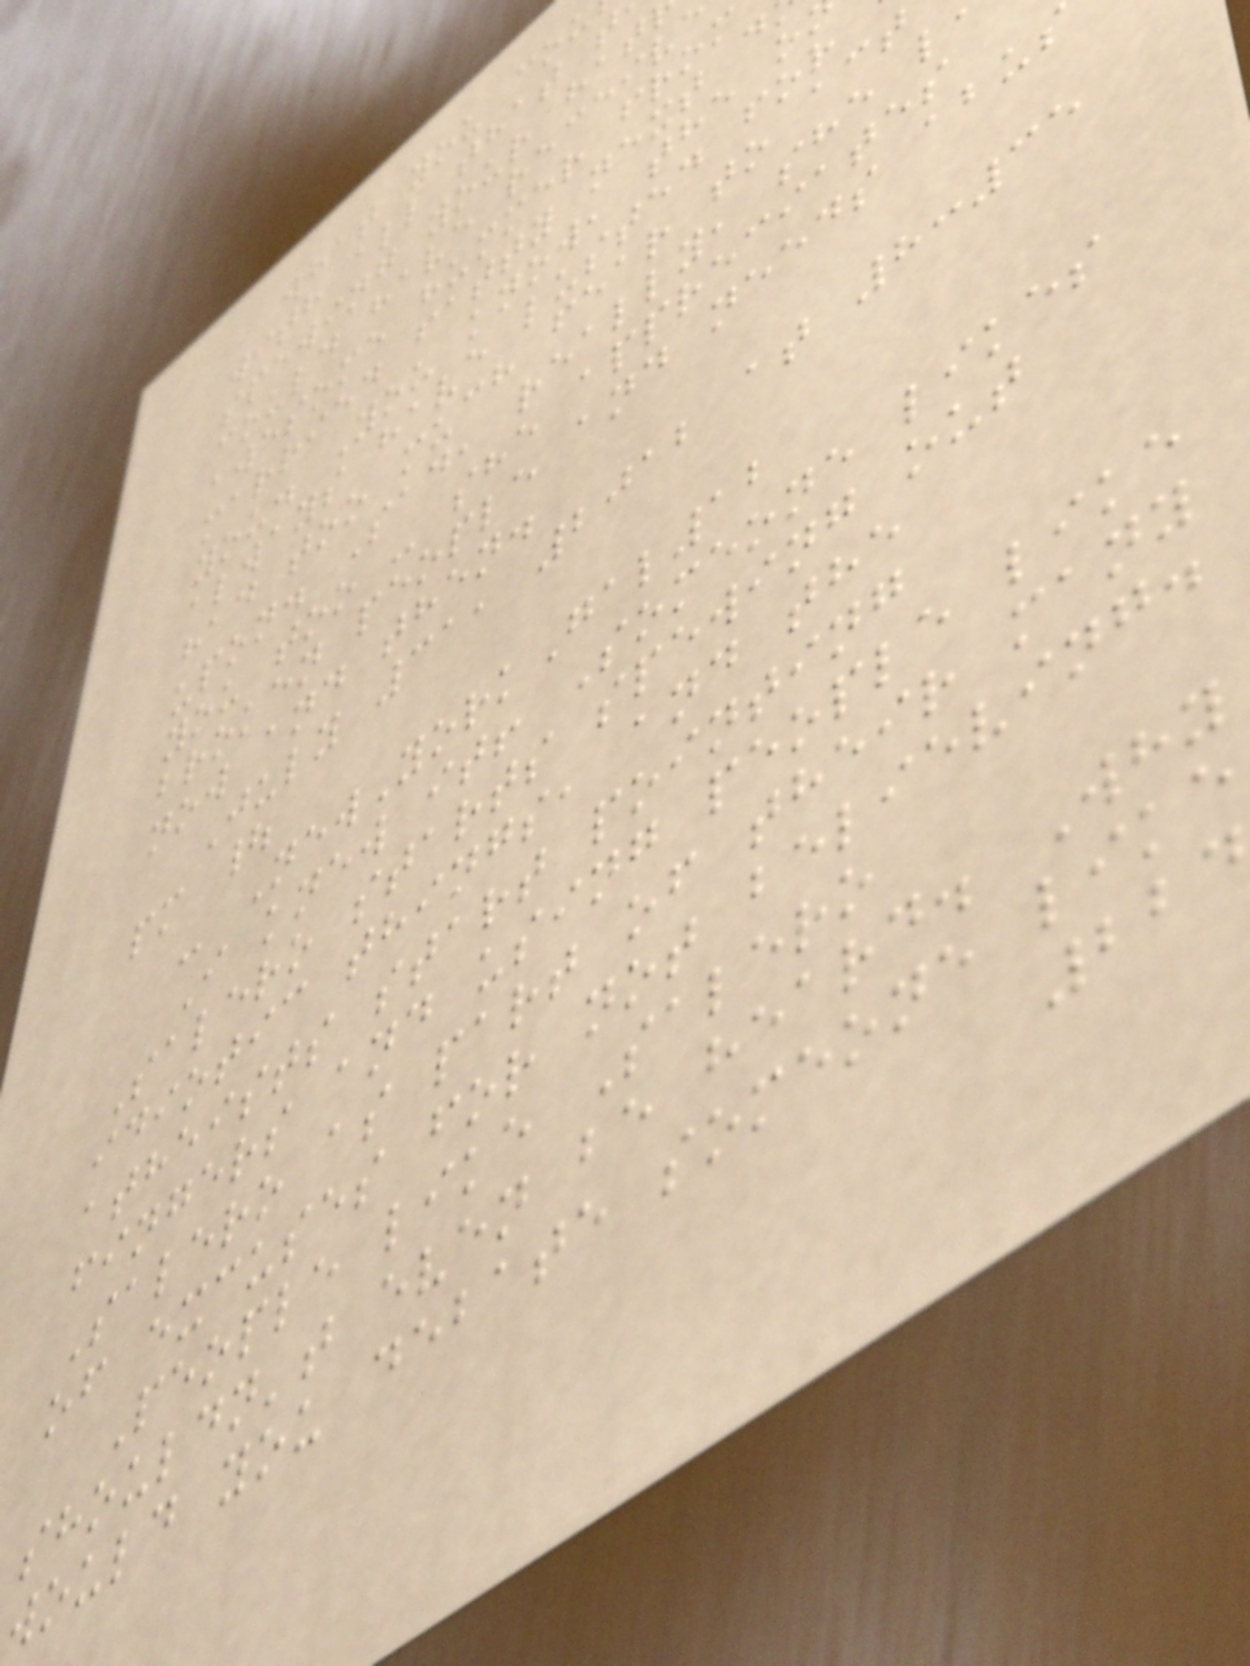what you cou
with all that t
spewing your hat
could have receiv
awesome hummer from
married fatty next d
you. You know, the o
always have lusted for
had too much fear to act
upon. Sad, really, she l
you too - she appreciates
broken people and needs abu
now and then.
July 31, 2012 at 8:35
pm |
- NewYorkGal12
I knew it! Someone likes
Salero starts spewing out
idiotic things, and the
atheists start pointing
fingers and using people like
Salero as part of their many
of excuses for not believing.
People like Salero
shouldn't even be heard. Why
would you debate someone like
224
